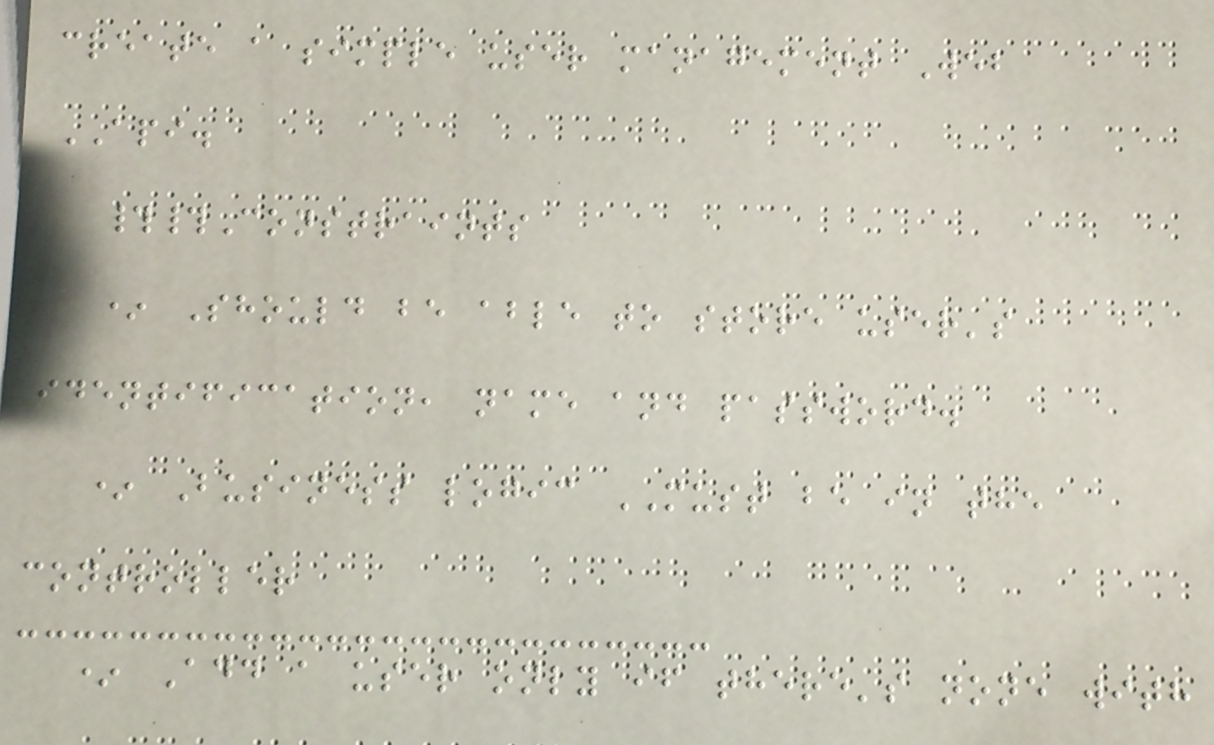create a simple user management Web
API.
##Constraints
* Should be able to store user's
identification, name and password.
* Business logic MUST be in the
controller
* Add a user only if there's none with
